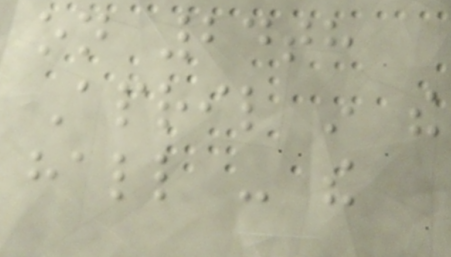on 24th
April in the
hall - the
